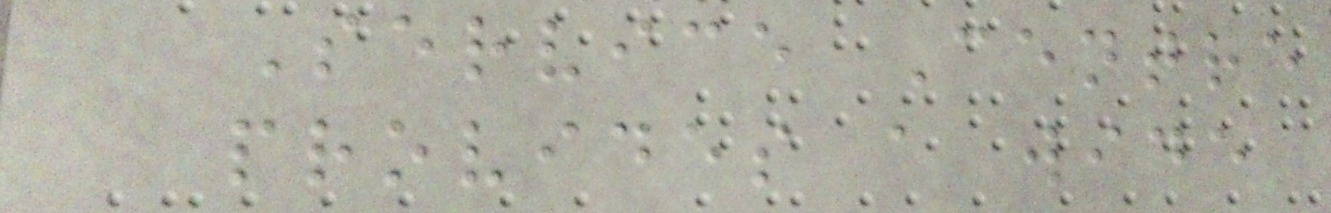Service Centre
provides a wide
